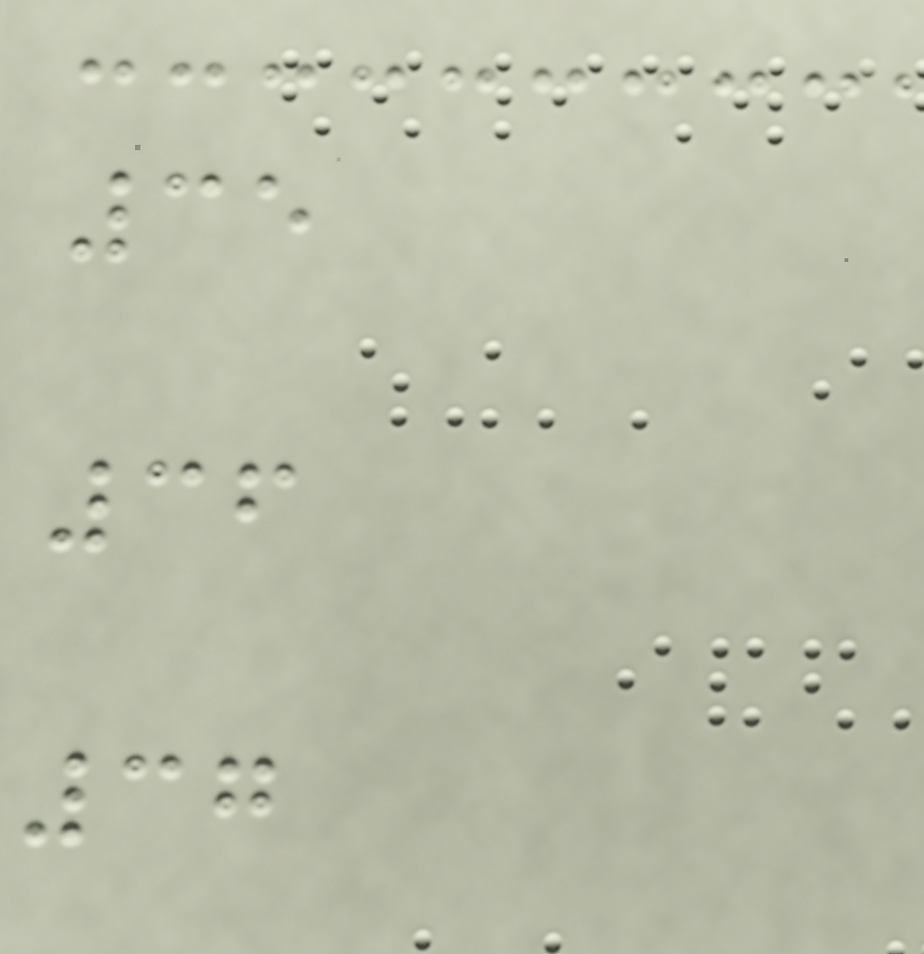35
36
37
